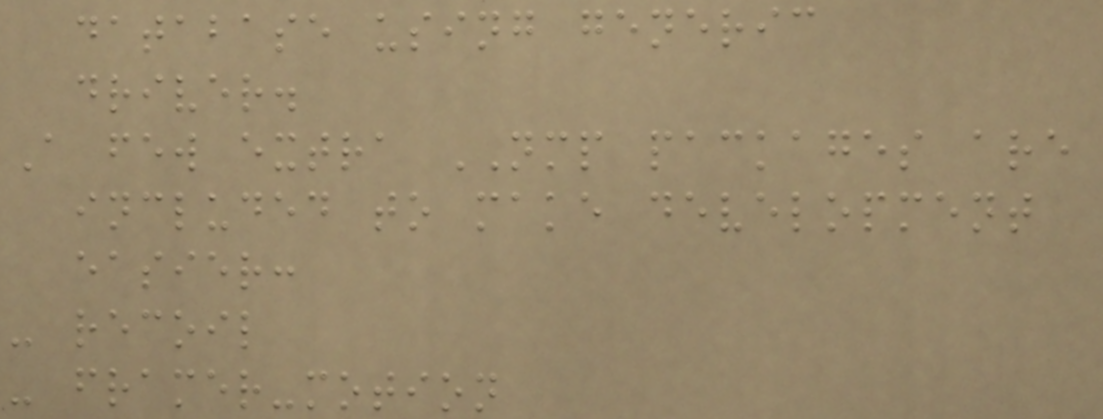database using generic
driver.
A few extra NMP packages are
included to make development
easier:
- recoil
- framer-motion
